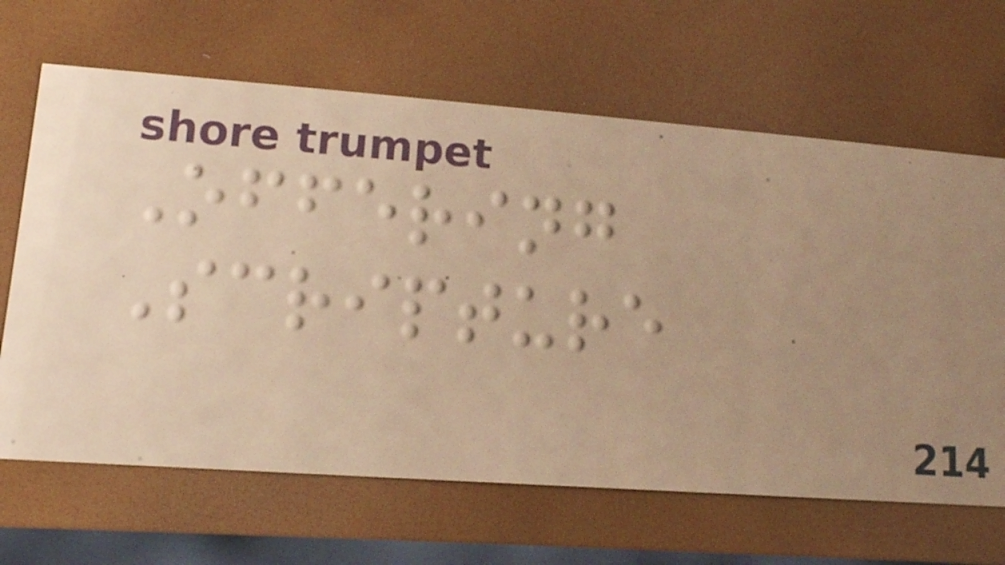Offering
Scripture
